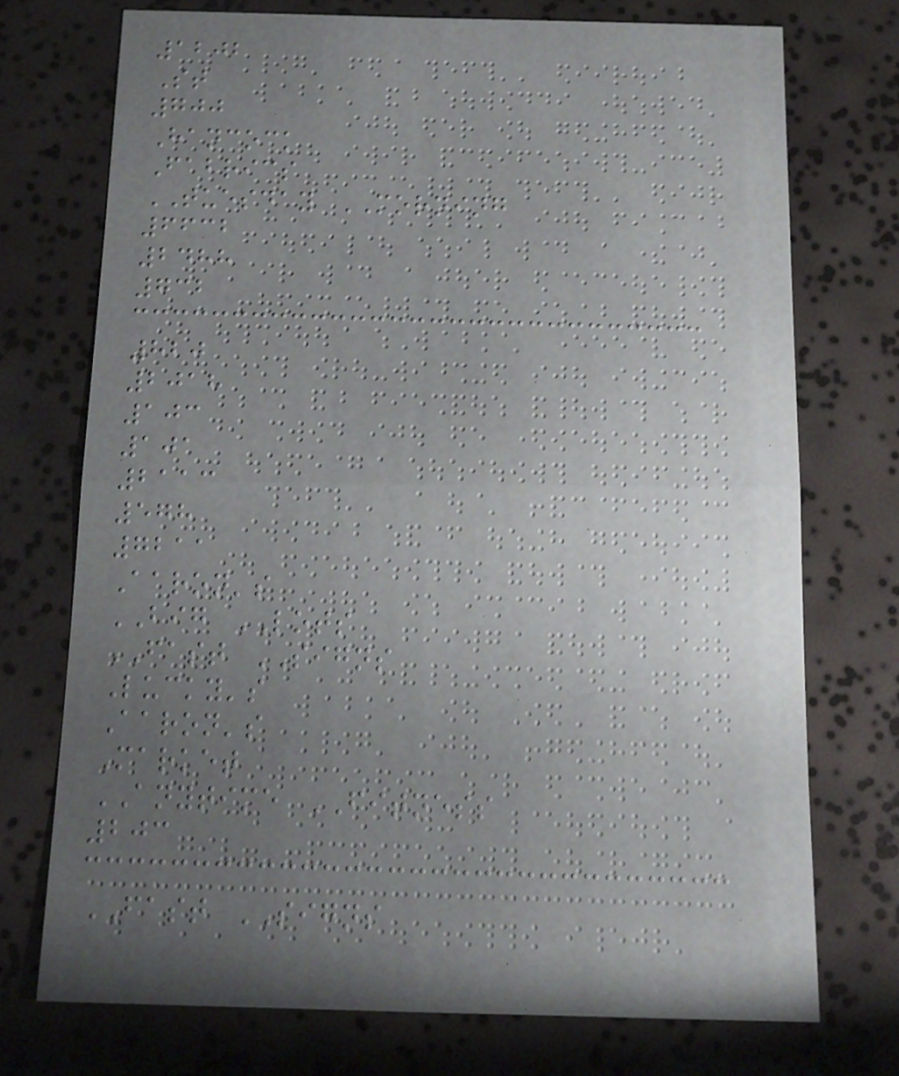1202
St
700
Hancock
Fabrics
TUESDAY MORNING
6632
2488
732
820
2018
103
101
2113
578
7211
Aaron's
BIG LOTS
FAST SIGNS
Lucky's
Aaron's
Market
ANYTIME FITNESS
203
FAST SIGNS
